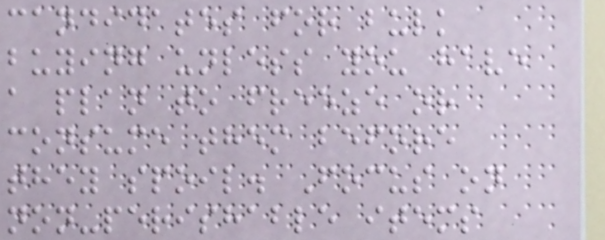candidates for bulk
buying unless you have
a plan to freeze or
consume them before
they spoil. Focus on
non-perishable items
